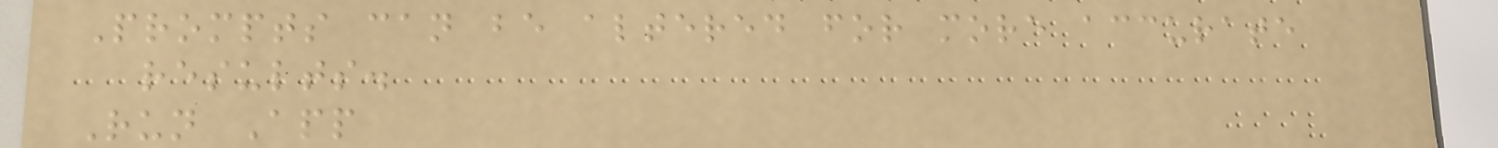Prompts can be altered for more accurate
results.
Run App
